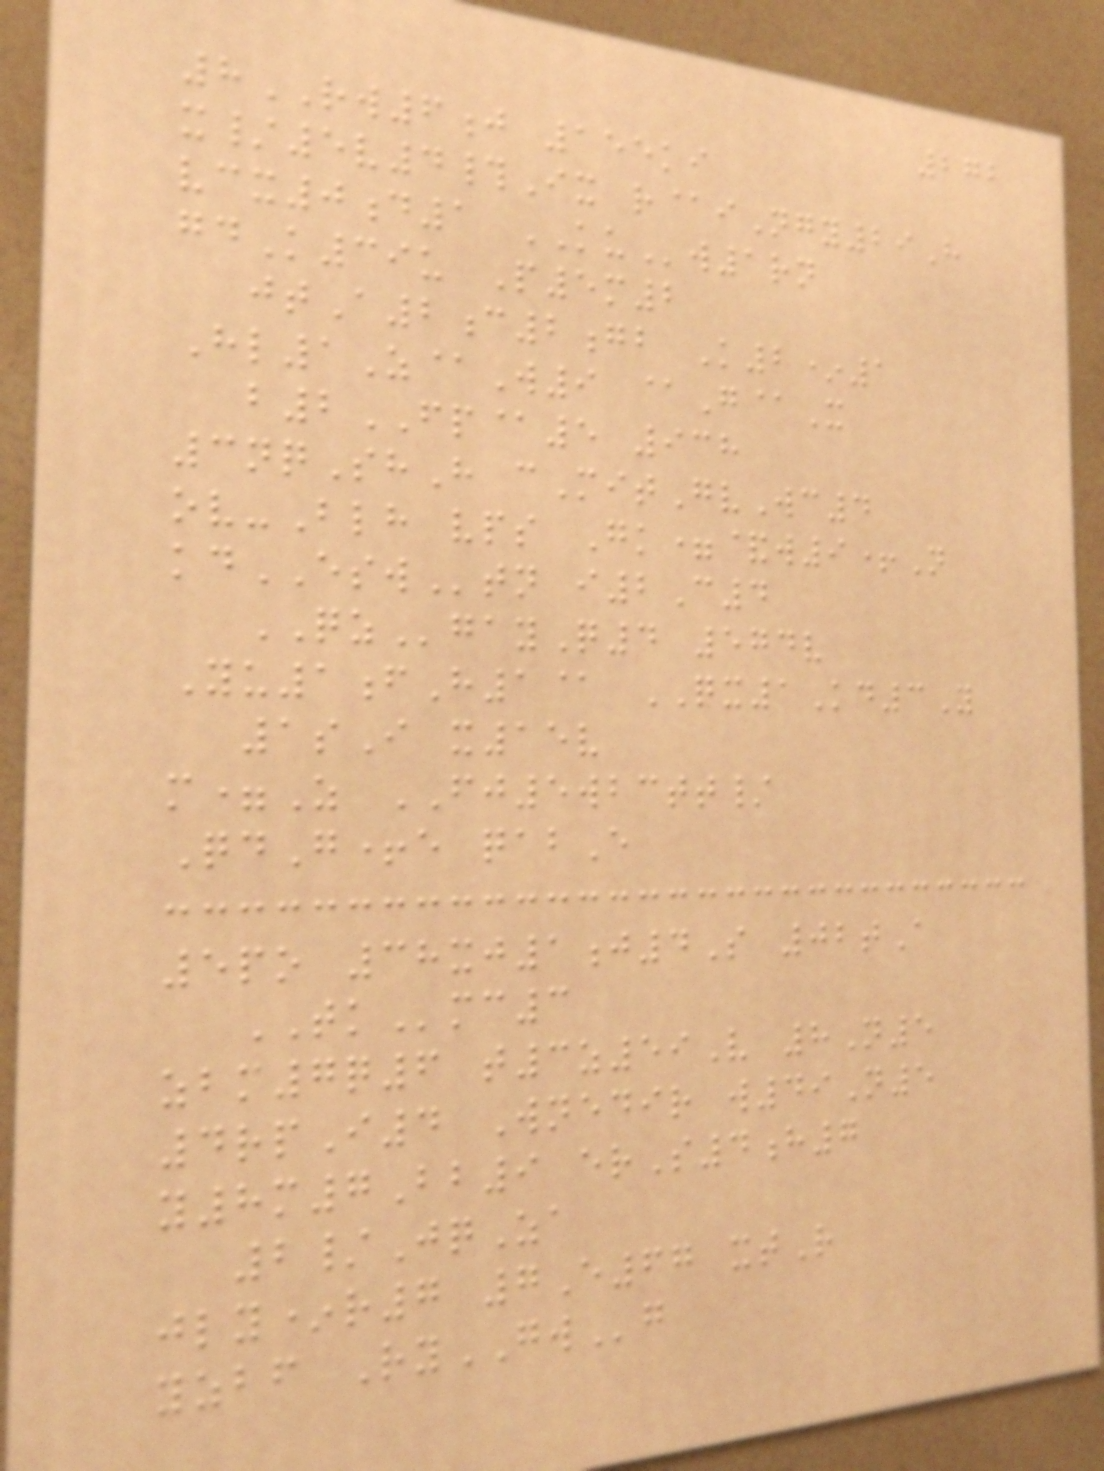272
8RW6j 155ki
x/5v4#Ix r@iNgy29H
vcx0d1 KUw1rn
gdK39u P5m2
jtA2c2gb K2*1
Hl1Z@W9 @G@X
b2FP@5 938
3nqShH cMitGvWc4
ov-Blh vps Gk=&w9+N
kdESWtn i2C4
QZgayQ4 574v
Yu1fH1@ QX1Kd3Y
1sI x15v
m=Z FJ5wbctt/
QdG+e qabE
5po 38xj1j4S 02tA
TKmc3
zbm7q6 t3z59V 8N5
4rpI4 Wnedir w49N5
y8m7Bb9 erS4h7
2/JqZa
jly*r7 7E67 xtR
yzbf RyGWg
